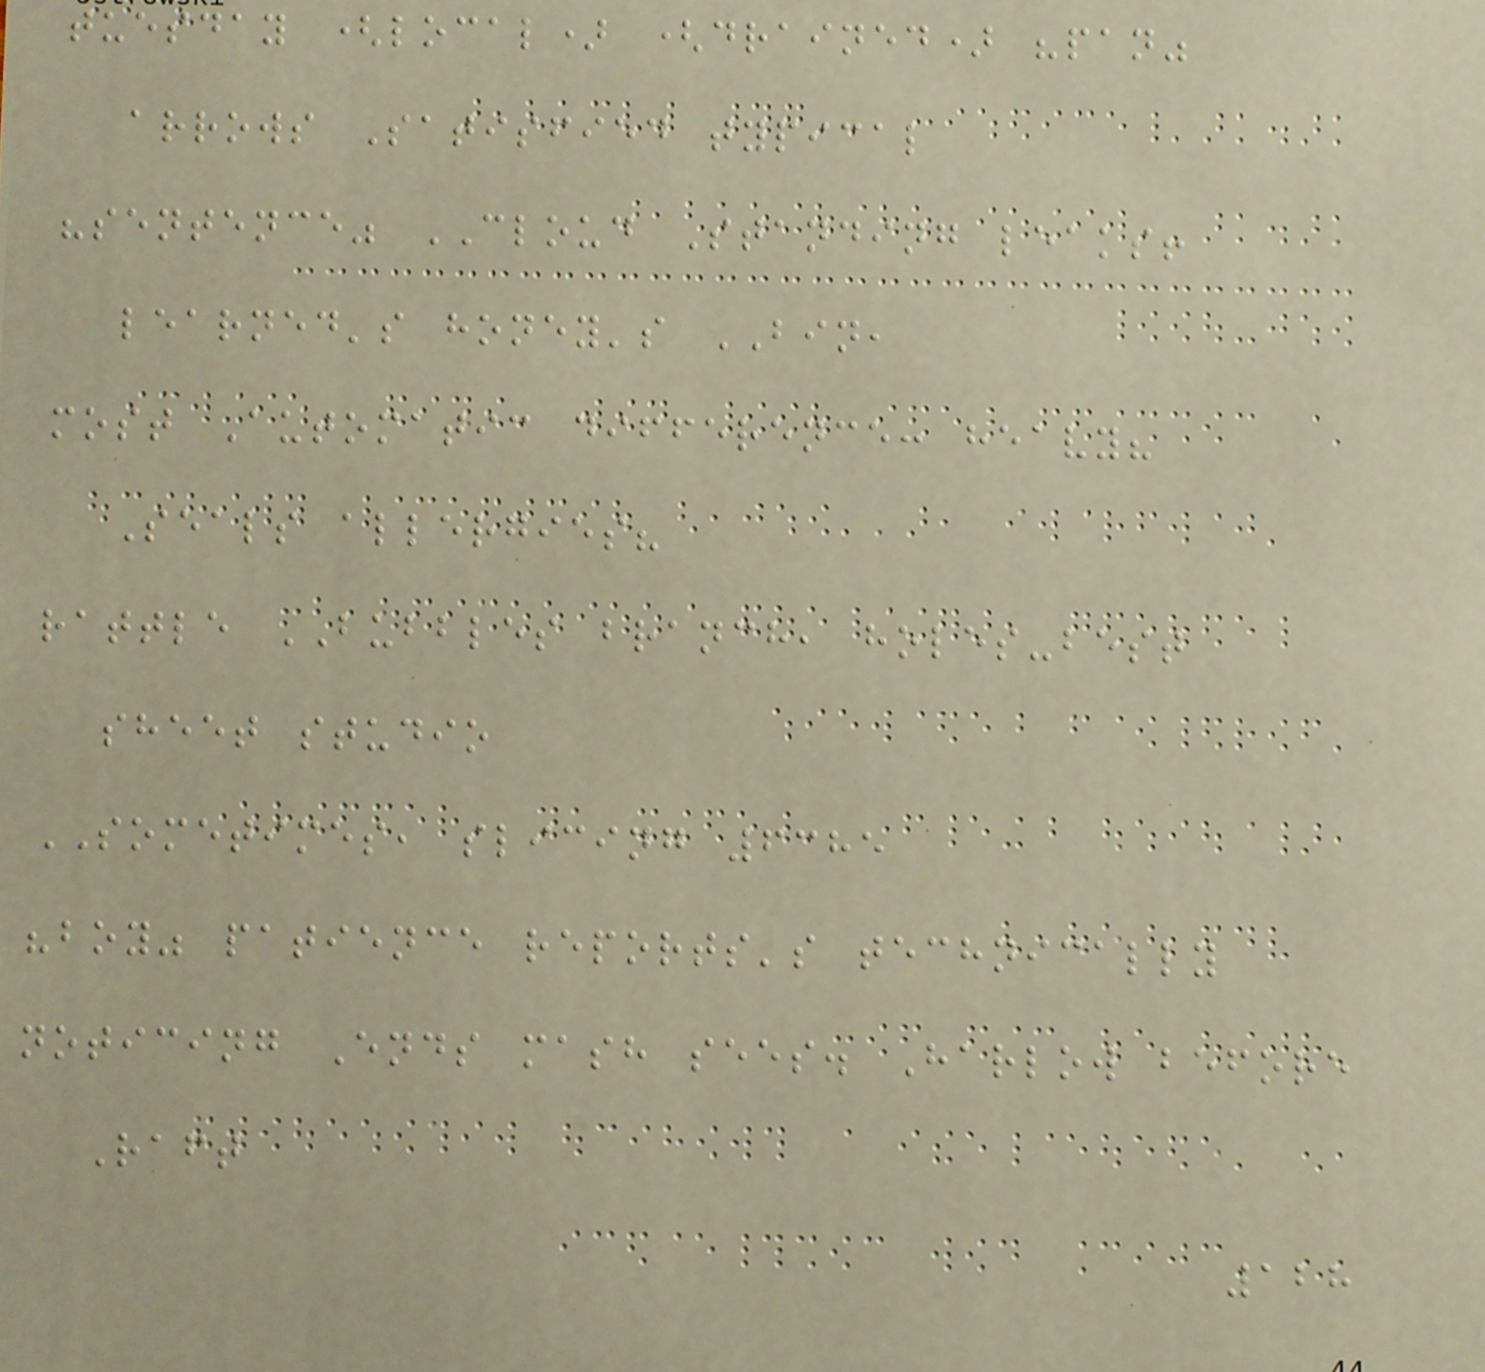tuesday (local) (drained) "pan"
arrows Satisfied typical
"sentence" CLOUD Standing leaks!
learned's honey's BIN,
most Automatic difference: heavy?
Seals allergies?
rattle BUBBLES branch, holes-best
sheet studio
SOMETIMES, slicing 6385
"boy" patience reports's technically
noticing Ends mash sees. Harlow before
Raft
128
